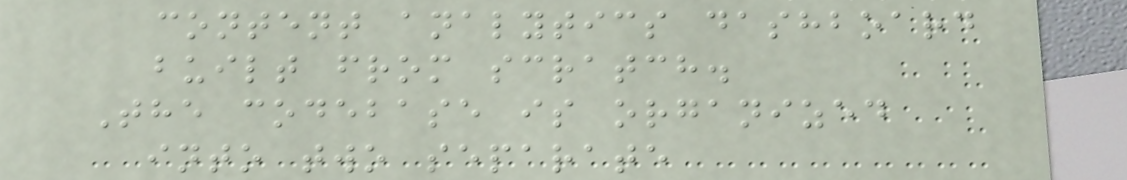content analytics dashboard
built from scratch.
The codebase is organized
into two separate
